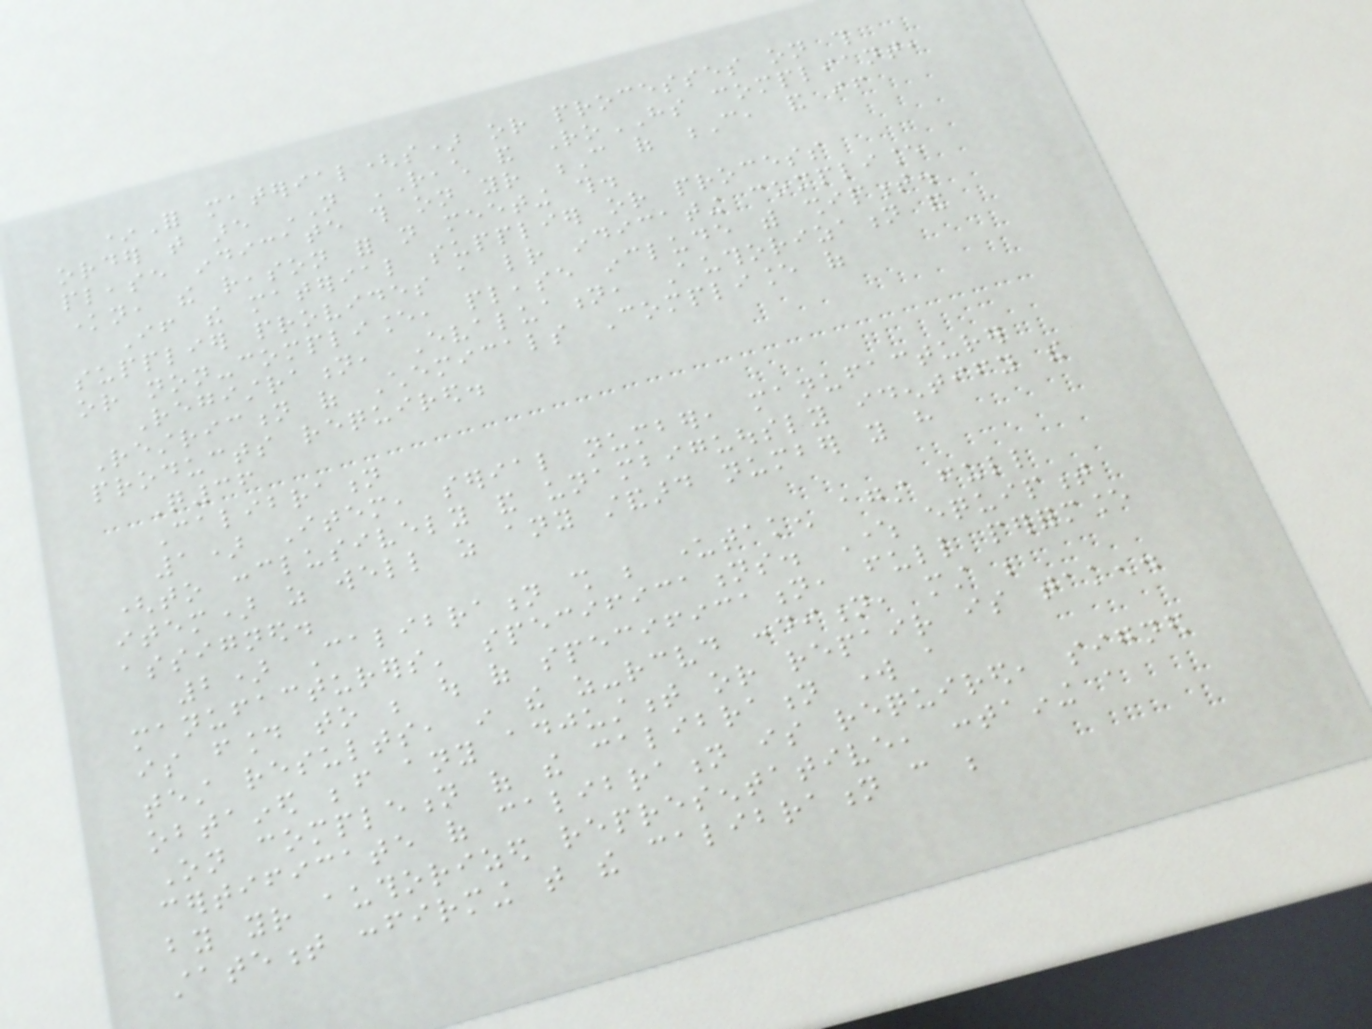*For material(s) or processes on this
order that are NOT REACH and RoHS compliant,
please indicate this on your C of C, and if
known, the reason for not meeting this.
If the material supplier or process
supplier provides a letter indicating compliance
or non-compliance, please include with shipment.
Registration, Evaluation, Authorization and
Restriction of Chemicals Compliance of
products required.
Q36
Calibration
1) Item, serial number, manufacturer
(to conclusively and unambiguously identify the
item) as well as any standard number you have
assigned.
2) Calibration shall be undertaken against full
manufacturers' specifications. Where equipment
is found to be out of specification, full performance
test results, in the as-received condition, must be
obtained before any adjustment or repair is taken.
On completion of the calibration work a
certificate of calibration is required, signed
by your authorized representative, containing a
statement confirming that the calibration can be
